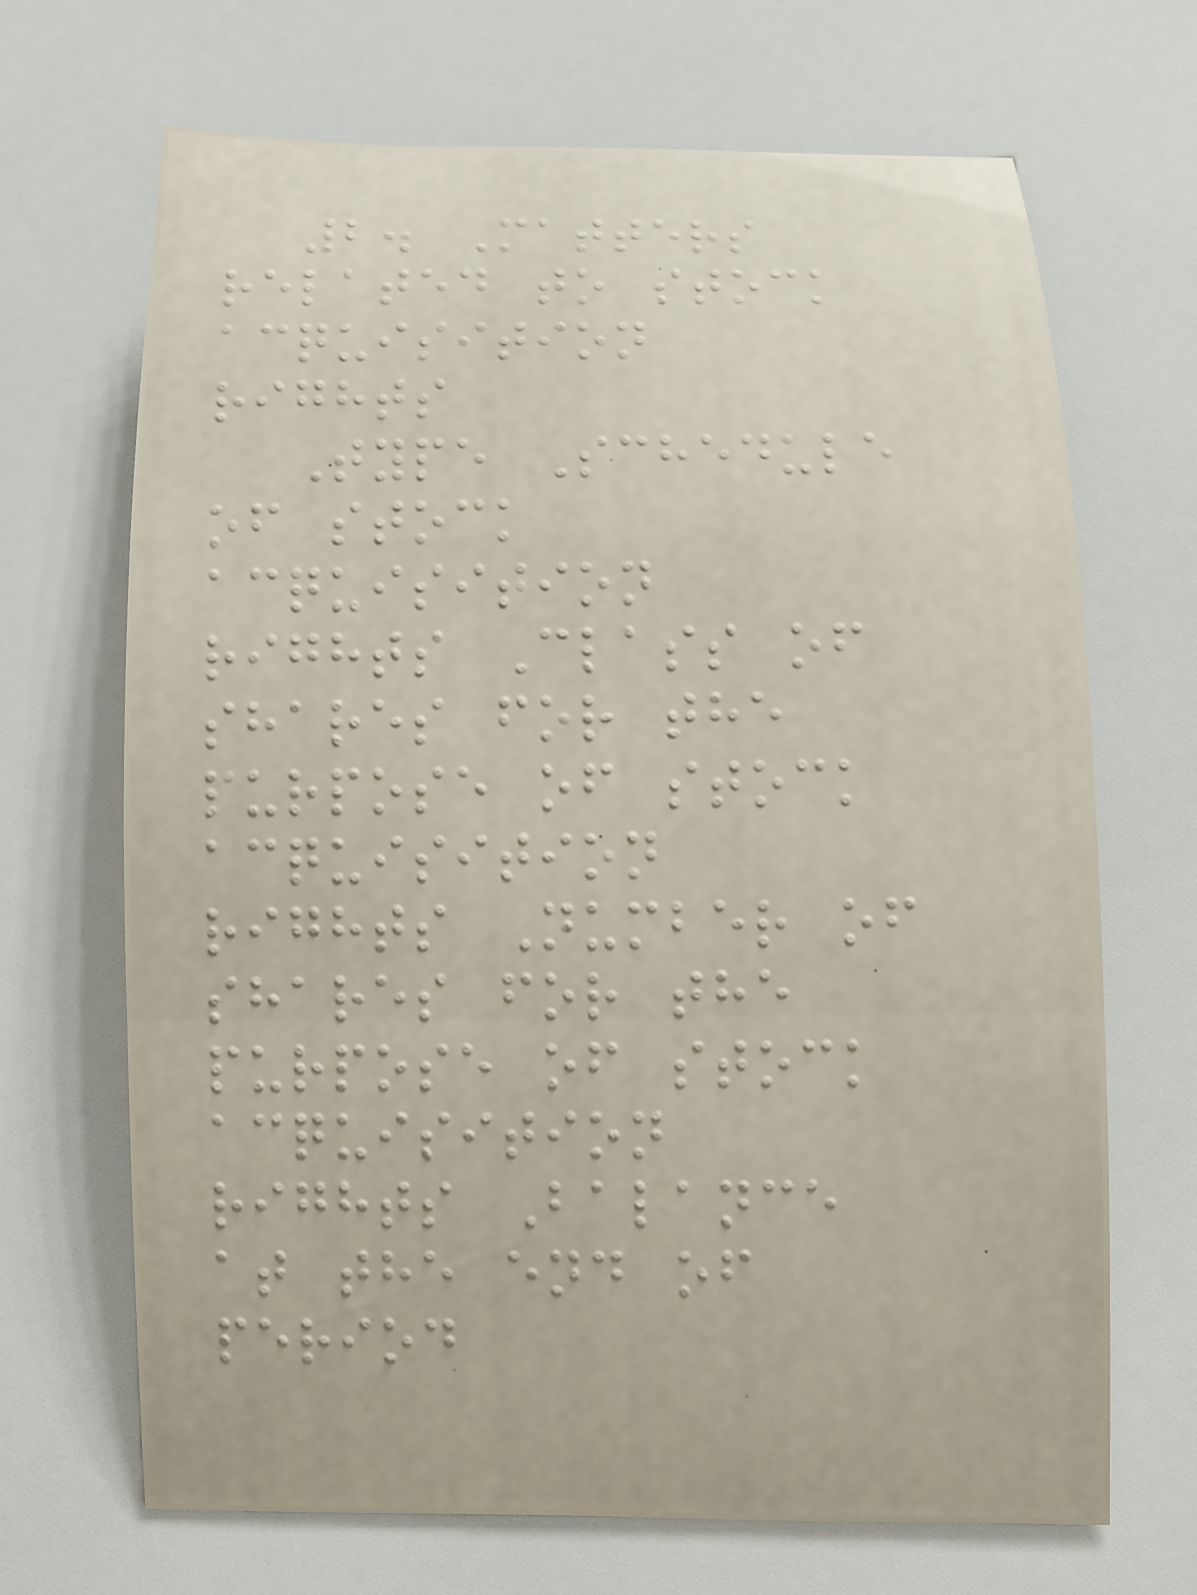2. Matters
related to stock
acquisition
rights
Type Schedule
of stock
acquisition
rights Class of
shares for the
purpose of stock
acquisition
rights Number of
shares for the
purpose of stock
acquisition
rights Balance
at the end of
period
